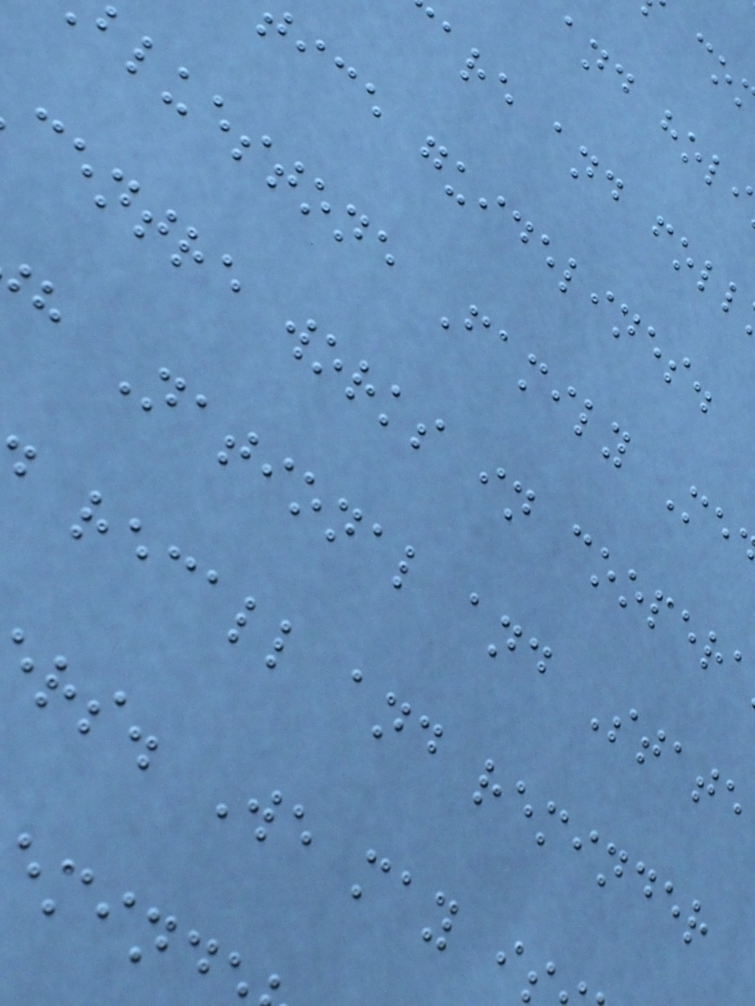and holi
are and foll
ice guidelines.
bluestone Family Me
centre works in coopera
h National and State
recall and reminder
rs. We may i
